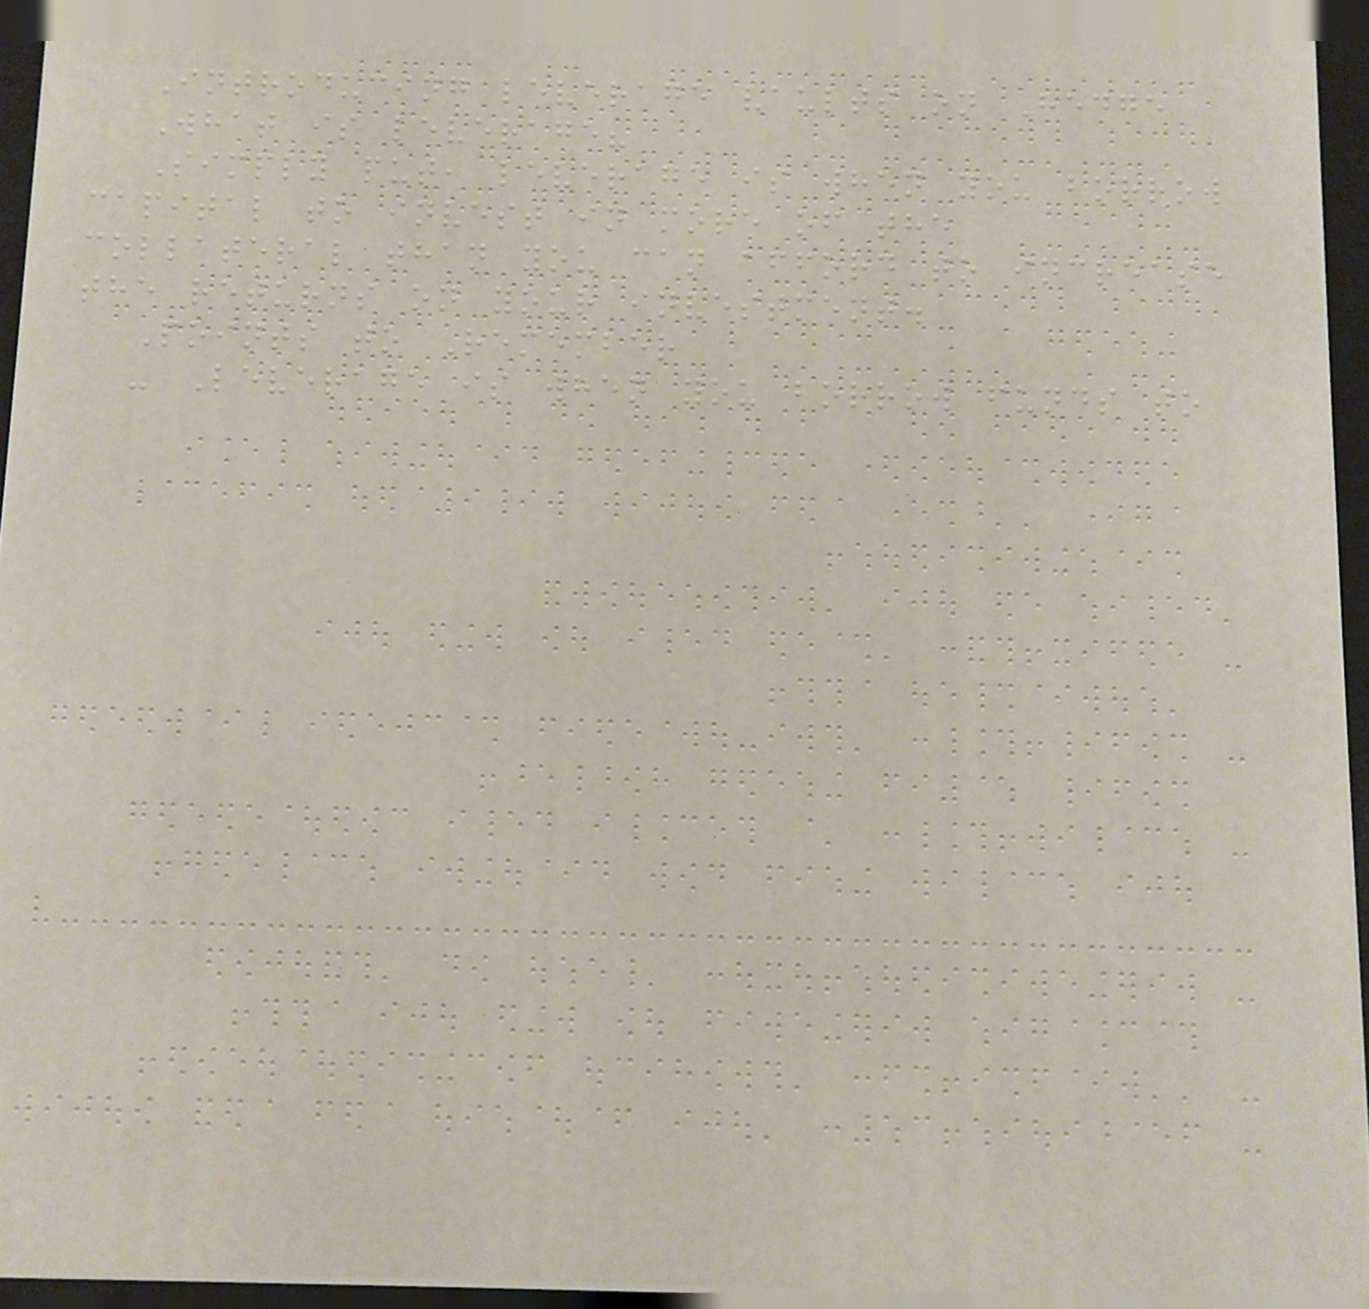Introducing leverage vaults on Hedge
What is leverage?
Simply put, leverage is when you borrow
capital to invest in more of the
collateral than you can afford to increase
the returns on your investment.
Points to Remember
- Leverage is when you borrow funds to
